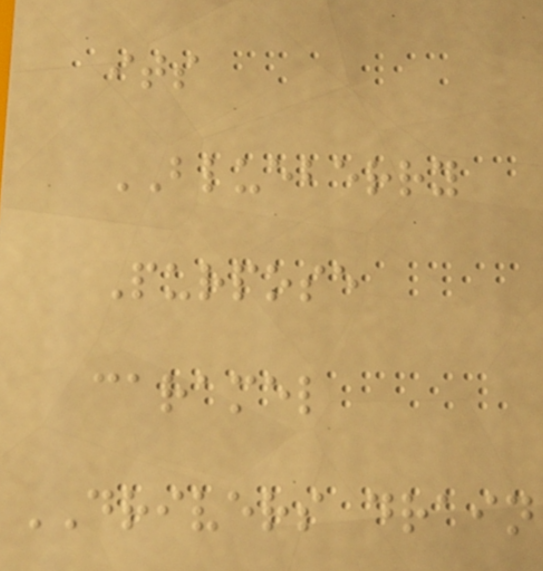its
BLUEBERRY
Purpose
caramel
DRIVERS drain
